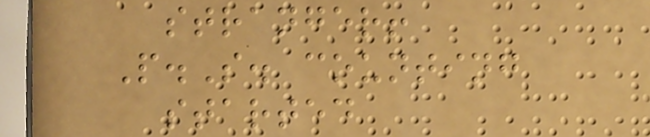stranger!
P.S. counting
started
